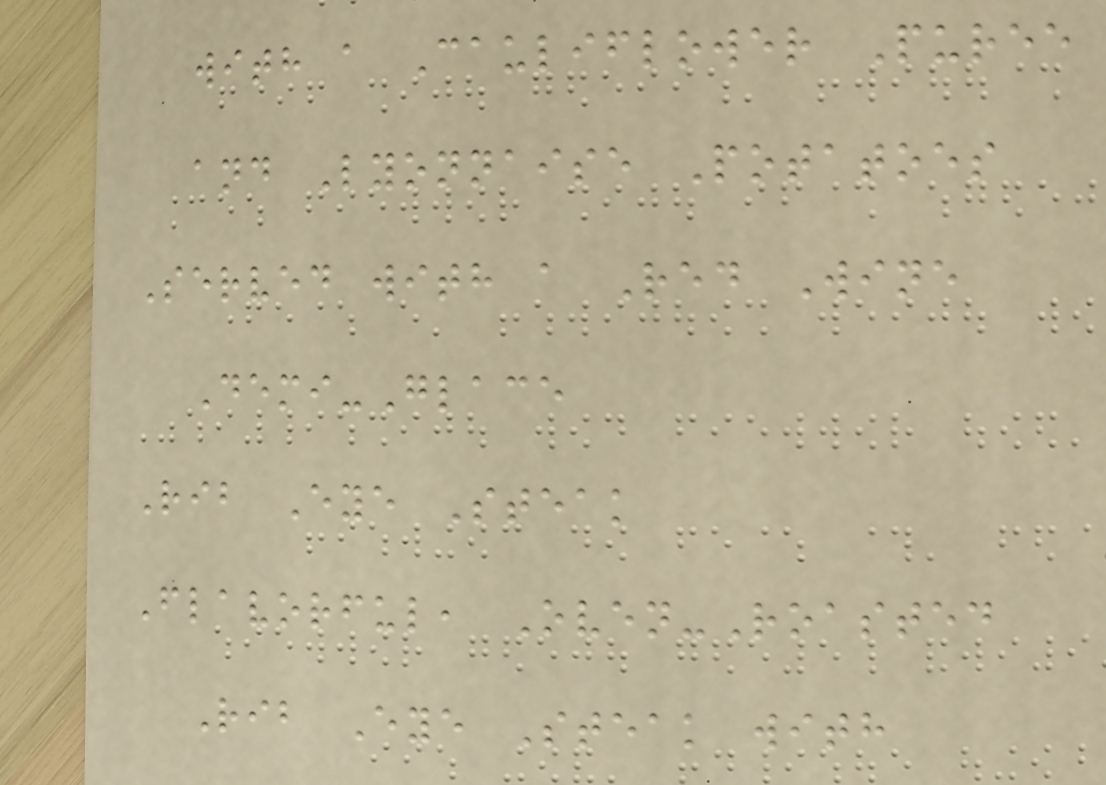with a Cauliflower Puree
and Lyonnaise Potatoes
Served with a Red Wine
Demi-Glace
Rib Eye Steak
Flavorful, Oven-Roasted
Rib Eye Steak with
